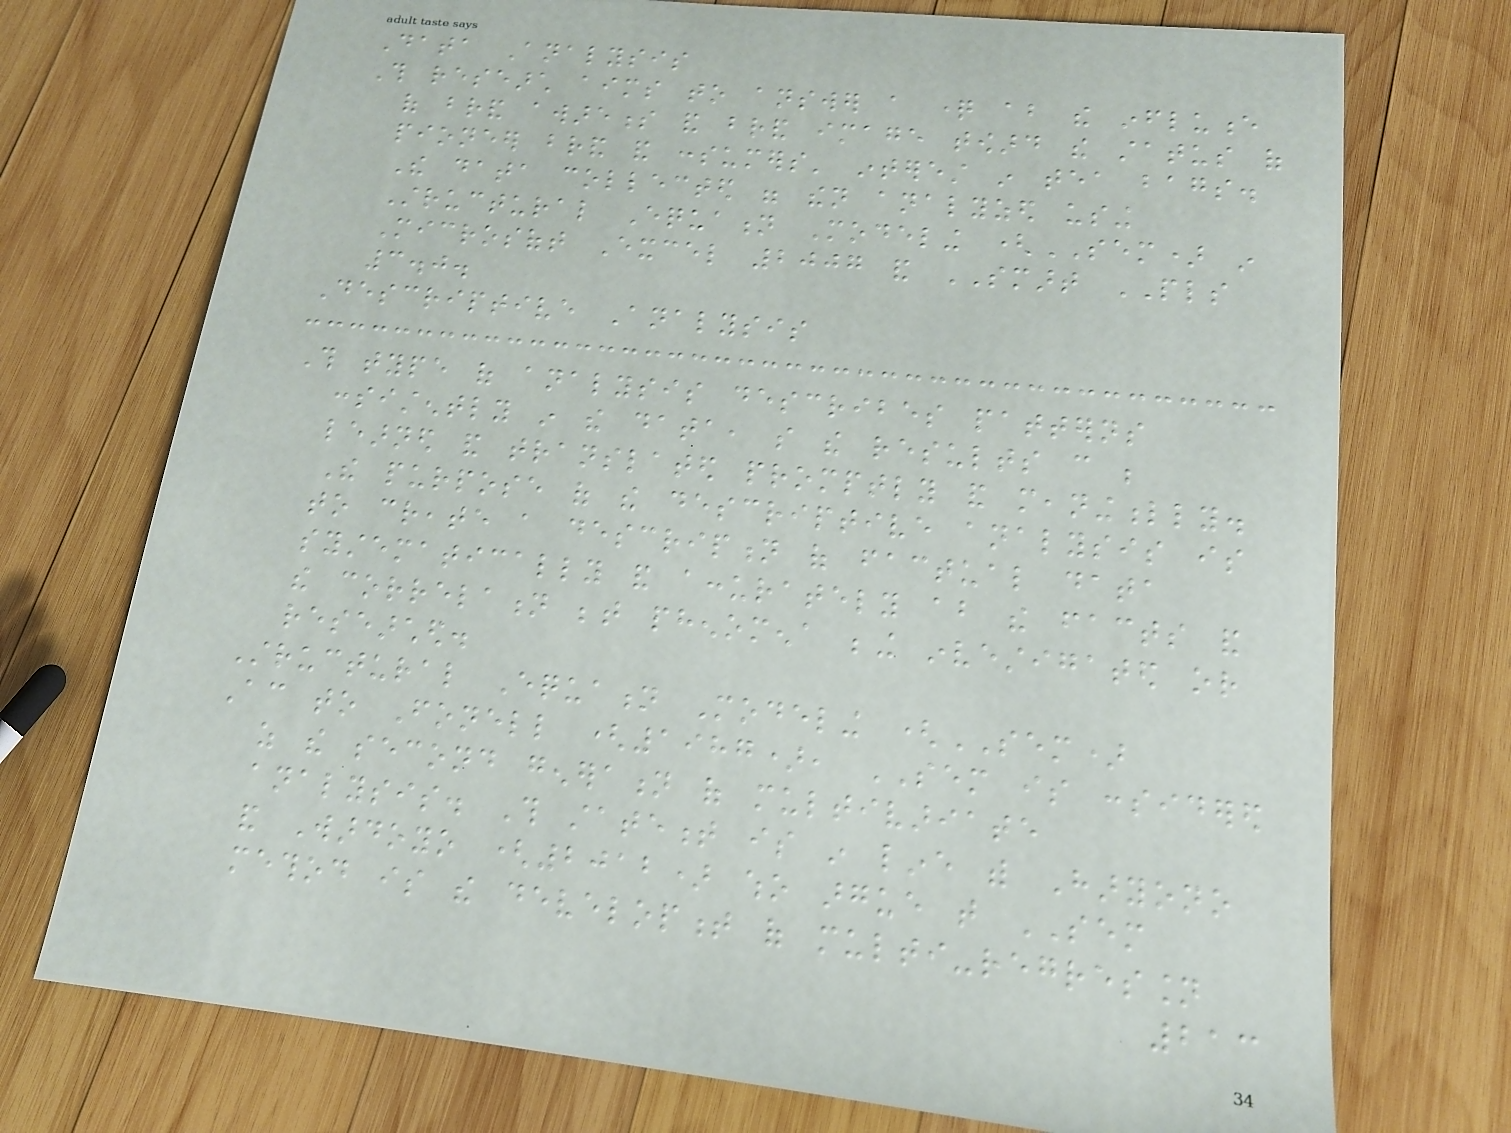Data Analysis
This research aims to answer a question about the influence
of brand awareness and brand image toward the status of
pioneer brand and consumers' interest in tea bags.
The data collected were then analyzed using
Structural Equation Modeling (SEM) in
Microsoft Excel 2007 and SMART PLS
3.0.
Descriptive Analysis
This type of analysis describes patterns
consistently in the data, so the results can be
learned and translated promptly and meaningfully.
The purpose of the descriptive analysis is
to create a description of factual data
systematically and accurately about the facts and
the correlation between phenomena being investigated or
researched.
Structural Equation Modeling (SEM)
According to Fonell (1987), SEM is considered
as the second generation of multivariate
analysis. This statement is in line with Haryono
and Wardoyo (2012) who argue that SEM
method is the development of multi-regression
213
